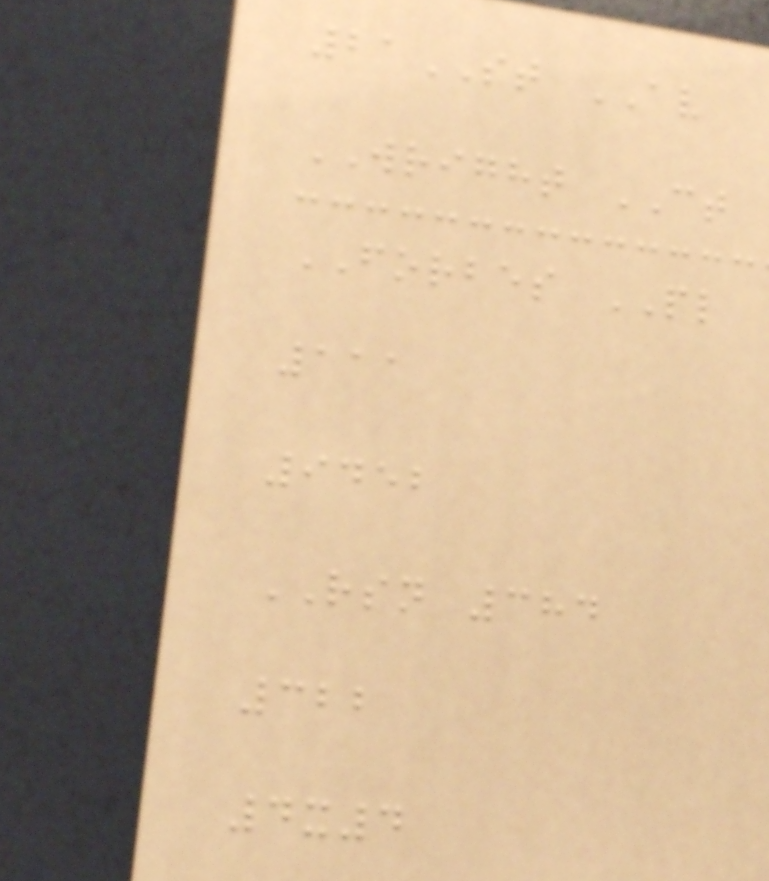21ST AV
WRIGHT CT
FORBES PL
111
9452
RSN 384
322
4x4
